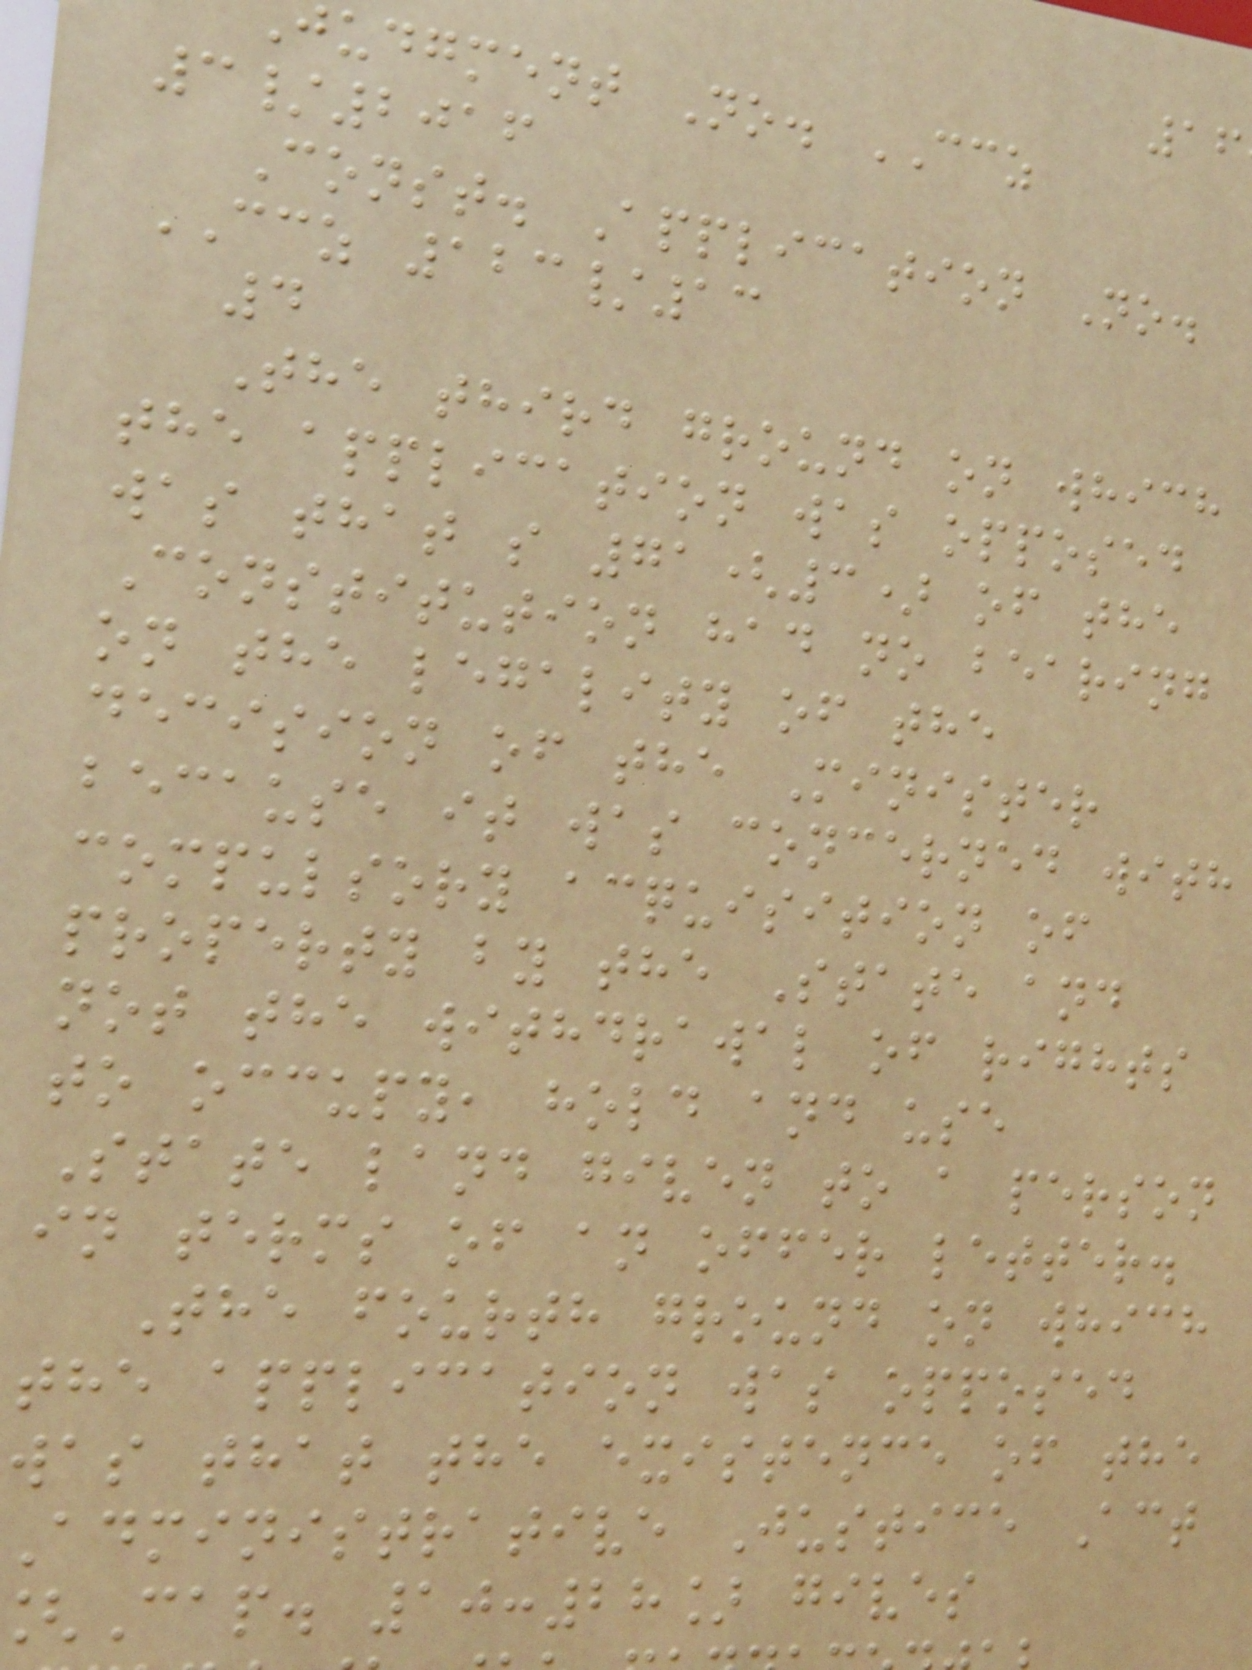udgment No. CCZ
3/2016
Const. Application No.
CCZ 123/13
4
The third ground on which
the application was opposed
was that s 71(3) of the
Constitution had no bearing
on the legality of the
decision of the Minister
because it was concerned with
compulsory acquisition of
property by the State and
not the withdrawal of rights
to occupy, hold and use
State land given to a person
in terms of an offer letter.
The fourth ground on which
the application was opposed
was that the existence of the
administrative Justice Act
Cap. 10:28] gives
